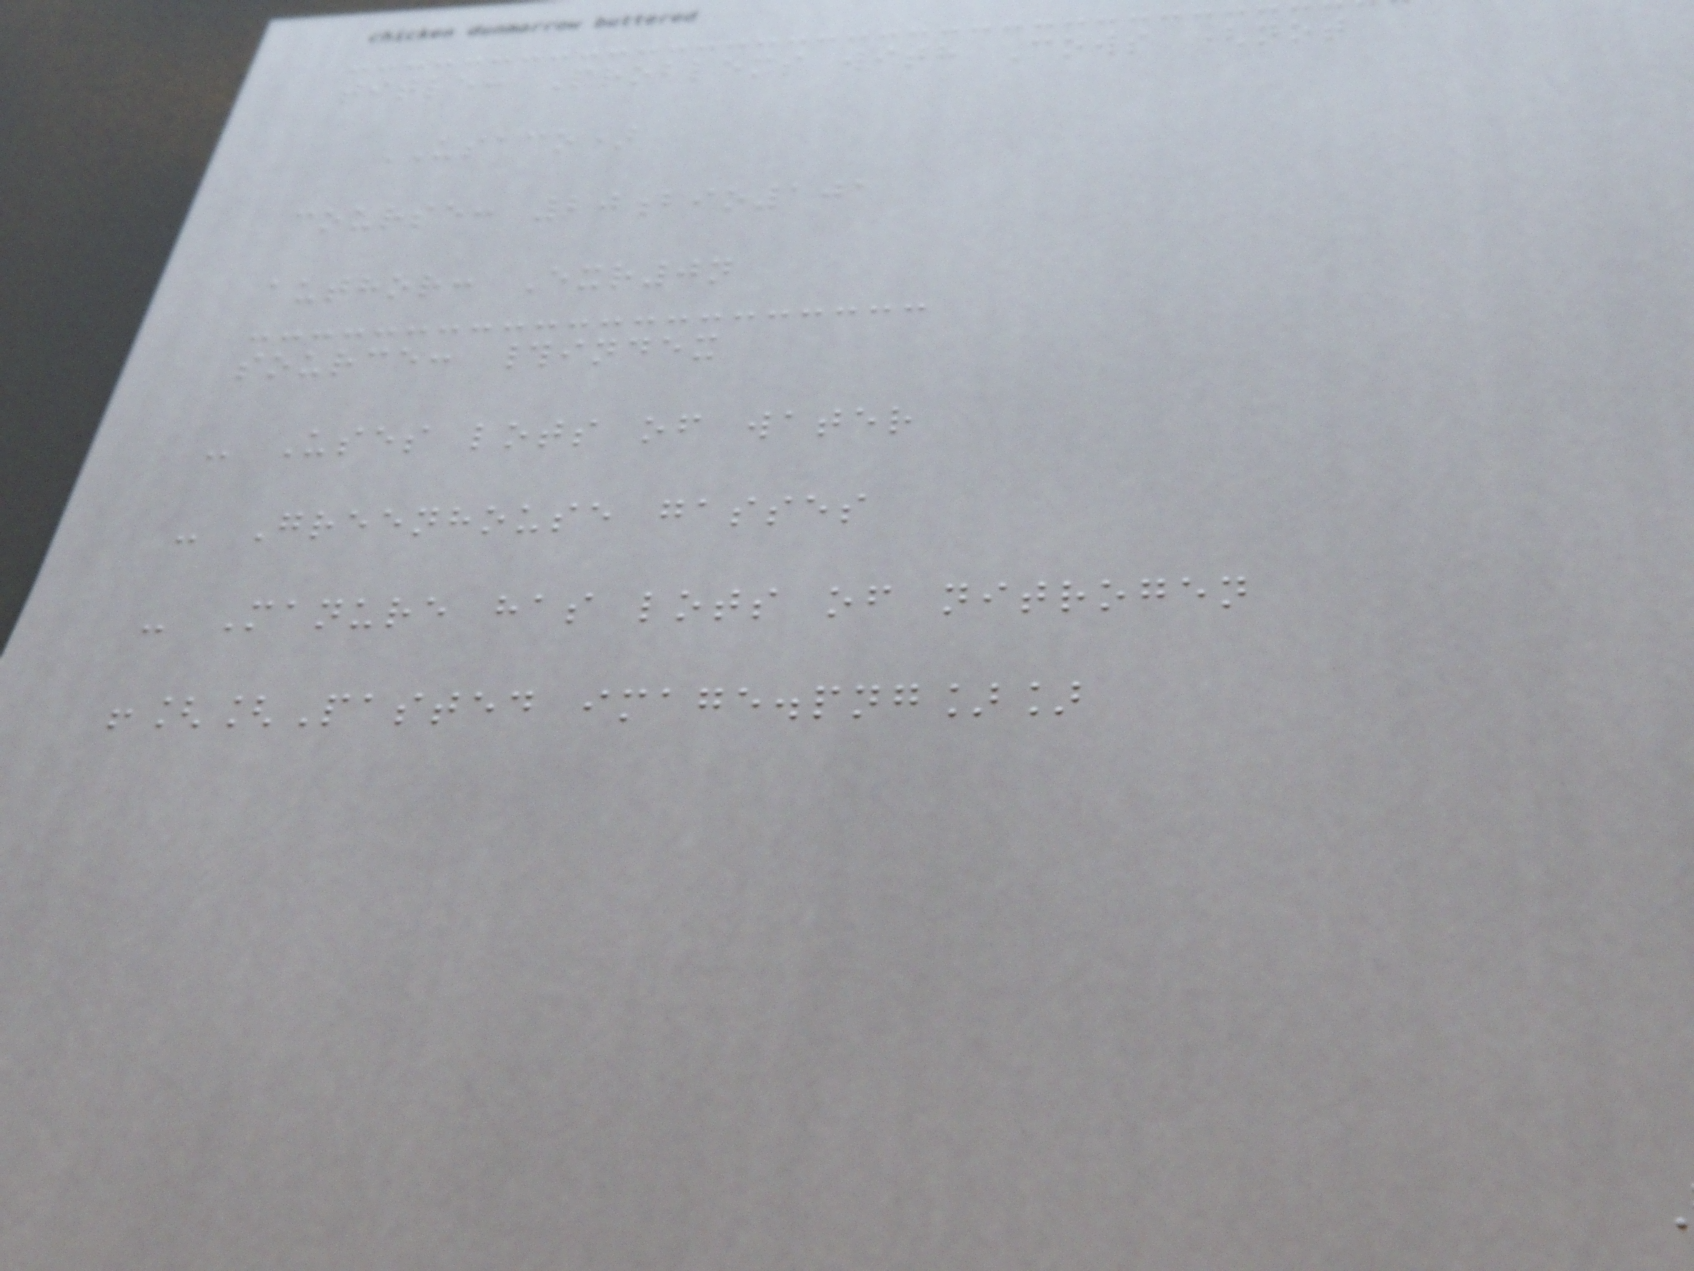title: Problems with Cows (not
USACO)
course: 20bio101
author: Exr0n
source: #index
- Uses lots of water
- Greenhouse gasses
- Manure has lots of nitrogen
![[Pasted image.png]]
